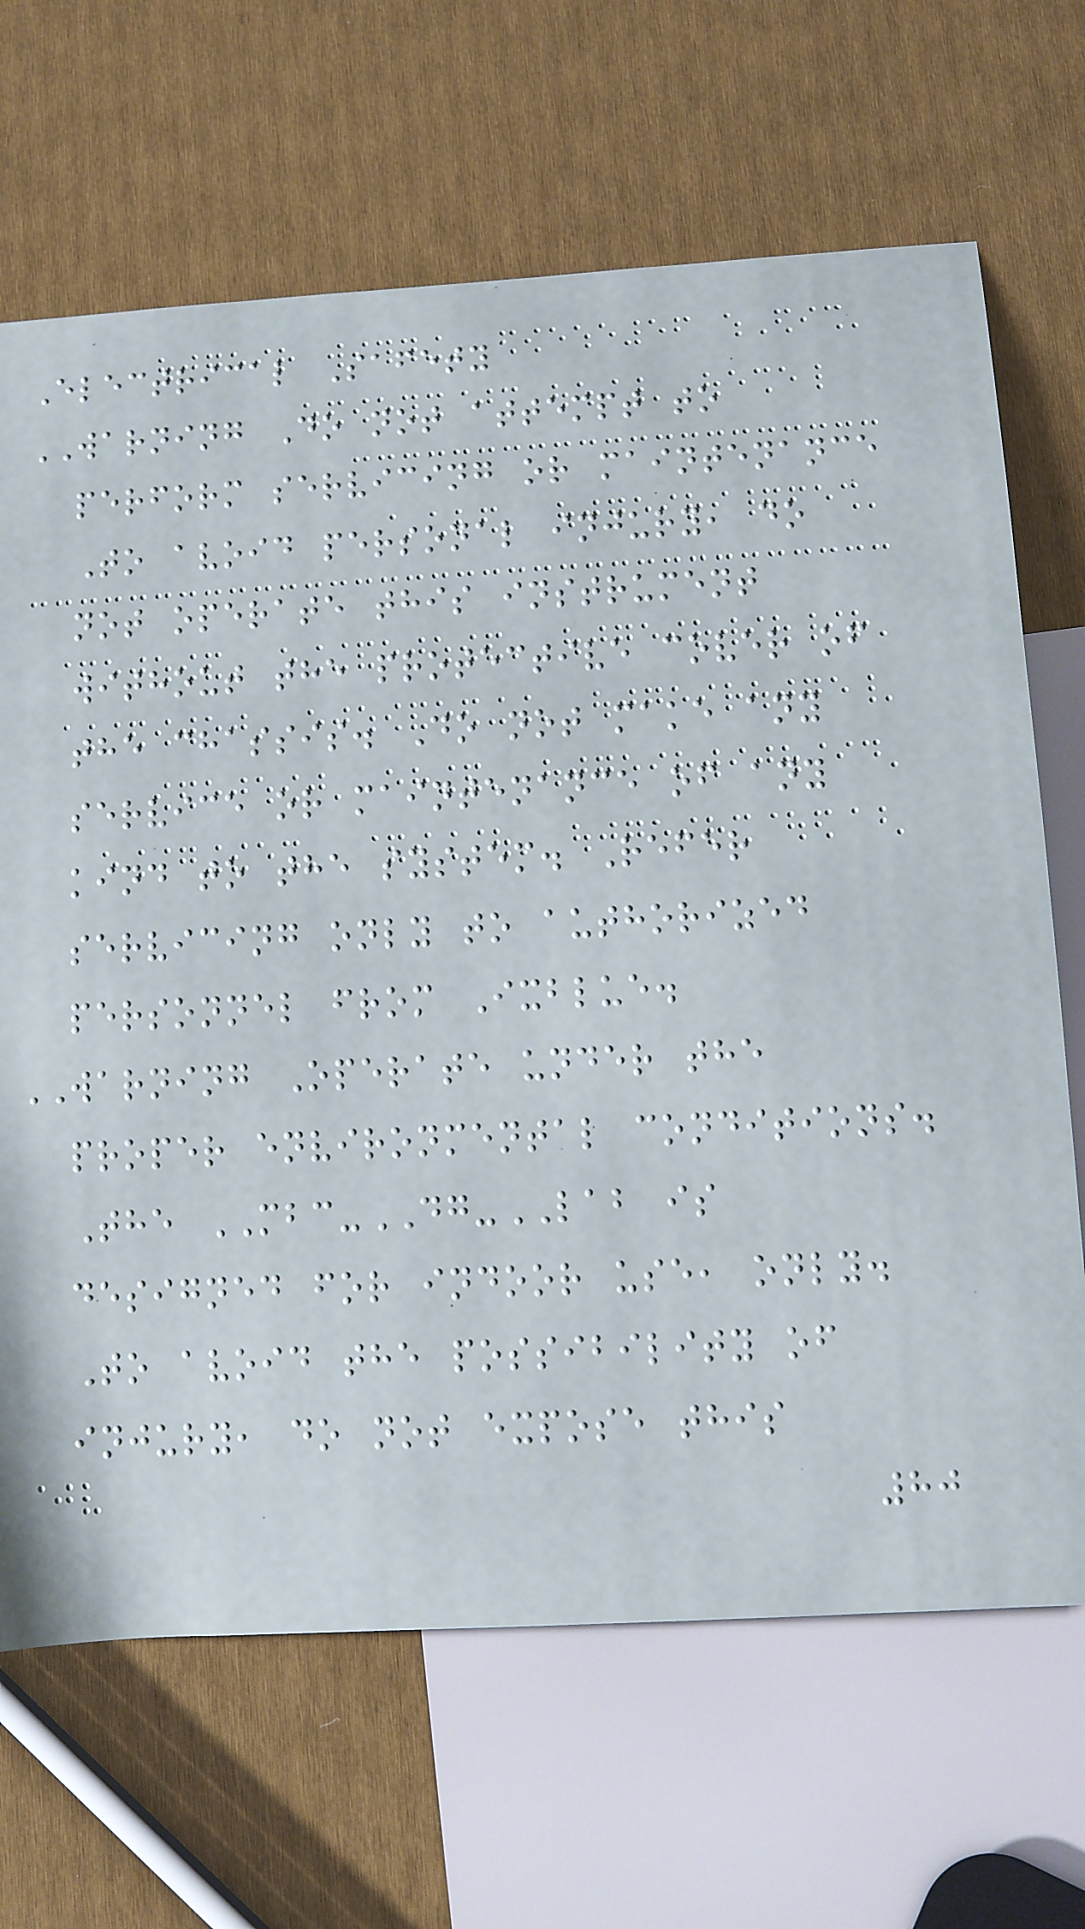Electrical Safety
WARNING Do not attempt to
perform servicing or maintenance
To avoid personal injury, do
not operate this instrument
without the protective cover of
the chassis. Do not make any
service or maintenance of any
kind to the system. Refer
servicing only to authorized
personnel from Ixblue.
WARNING Operate under the
proper environmental conditions.
The MBC-DG-LAB is
designed for indoor use, only.
To avoid the possibility of
injury, do not expose this
80
